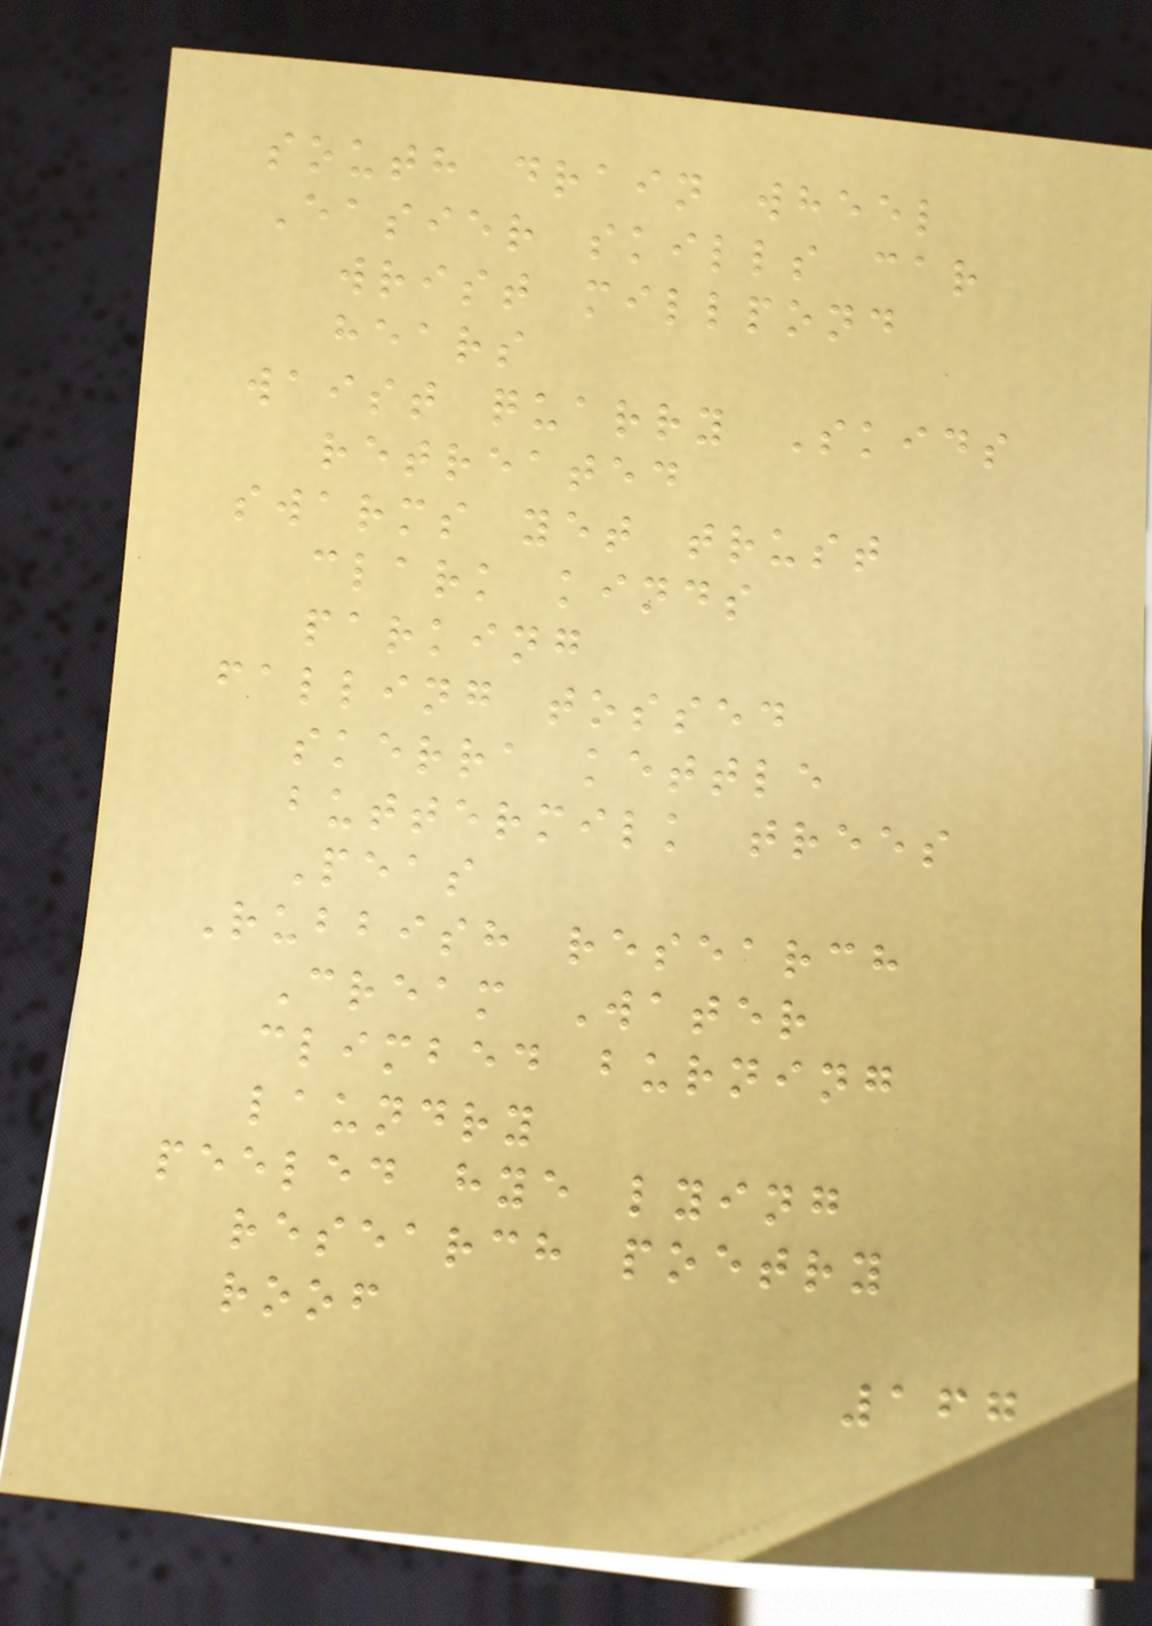south drain wheel
Easier skills car
wrist millpond
hears
waist quarry Skids
retreated
swarms yet trust
clark kinds
parking
falling tossed
skerra kettle
buttermilk trees
Peas
Rubbish research
Cream Water
climbed burning
laundry
peeled hye lying
research poetry
roof
167
